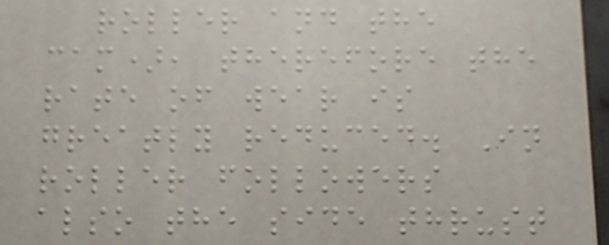roller and the
cam), therefore the
rate of wear is
greatly reduced. In
roller followers
also the side thrust
